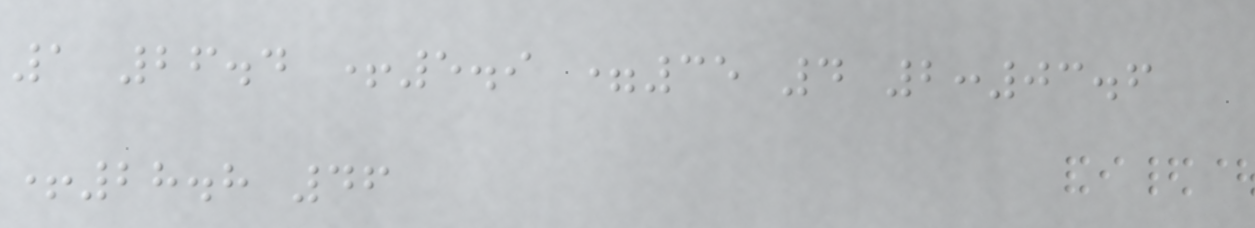1 26.4 +5.9 =35 4 2:03.6
+28.8 46
